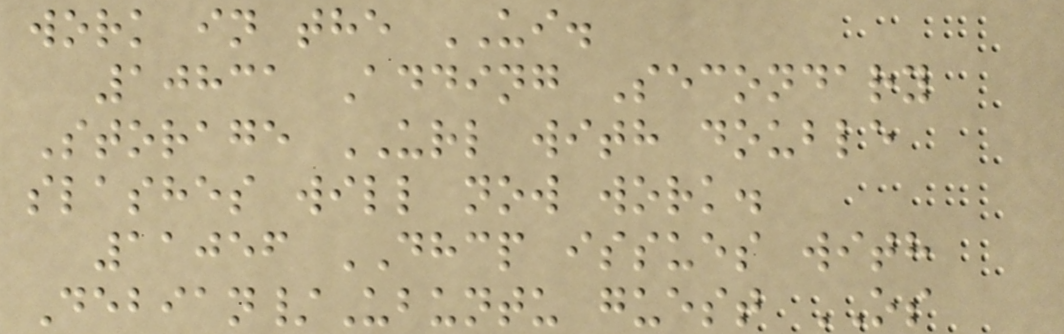work in the UI.
10831 Adding Secondary
Storage URL with double
slashes will now work.
11056 DHCP issues with
Debian/Ubuntu guest OS
